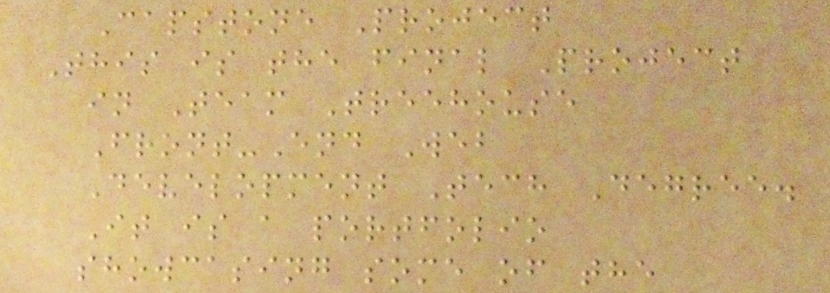Capstone Project
This is the final Project
in Team Treehouse
Front-End Web
Development Tech Degree.
It is a portfolio
showcasing some of the
